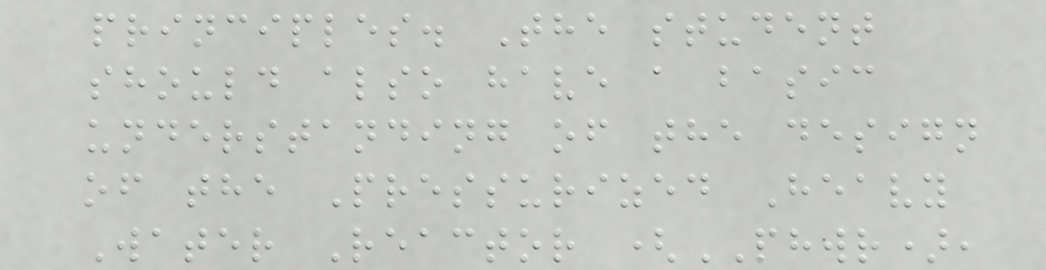principles. The student
should also have a basic
understanding of the design
of the Pressurized Heavy
Water Reactor (PHWR),
